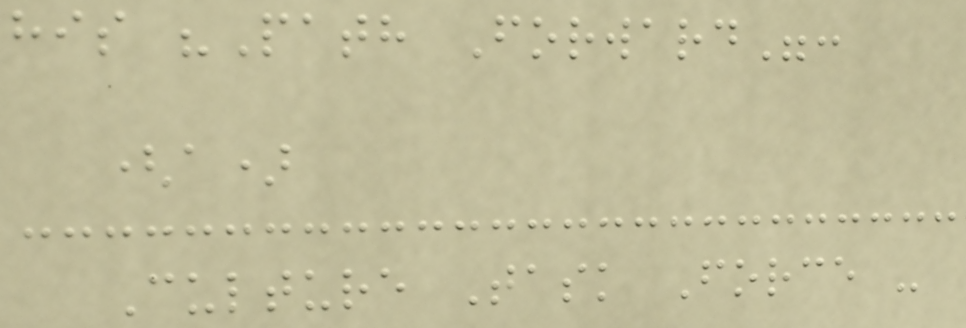his "Path Forward":
(a)
Culture Task Force -
